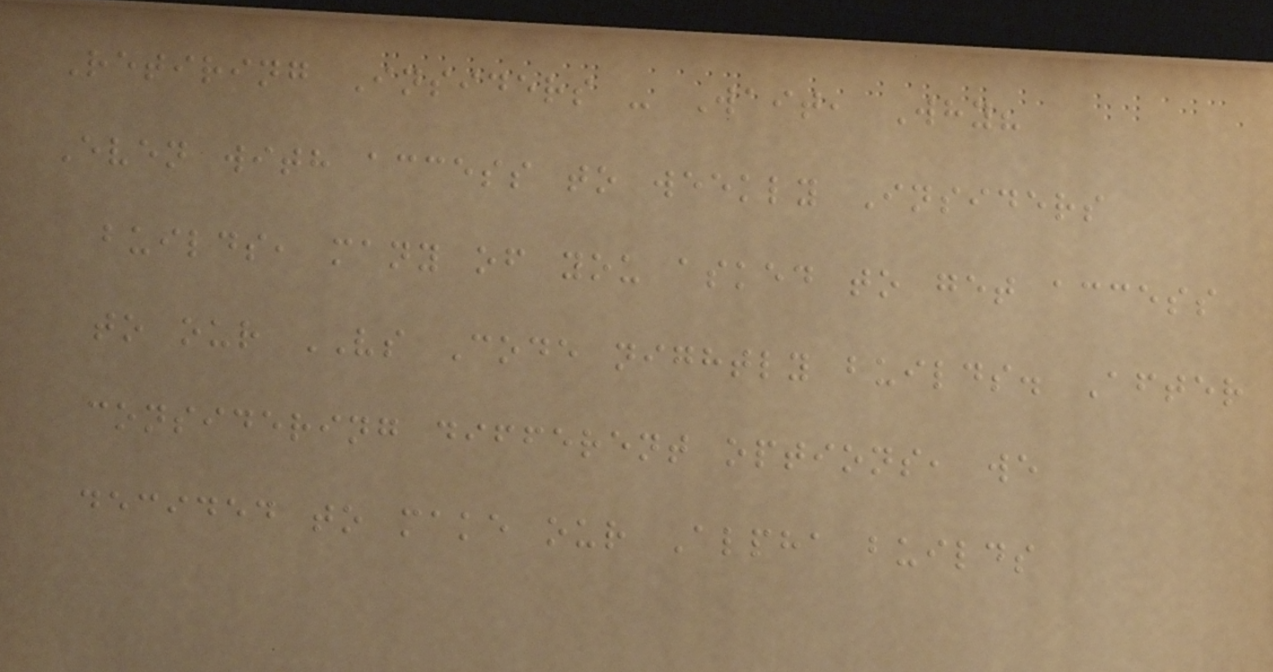Retiring Insiders - Wait, Why?
Even with access to weekly Insiders
builds, many of you asked to get access
to our VS Code nightly builds. After
considering different options, we
decided to make our Alpha builds
